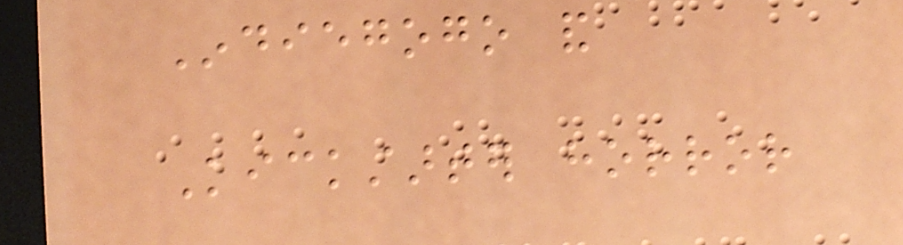Indiegogo and
Kickstarter horror
